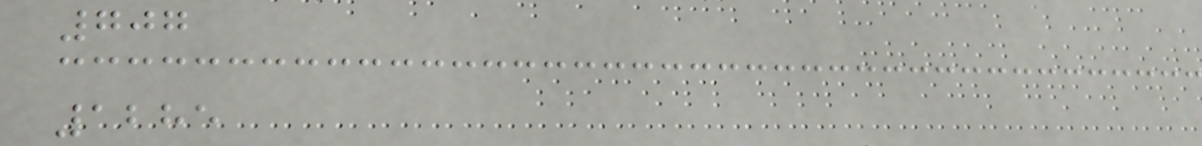707
1285
